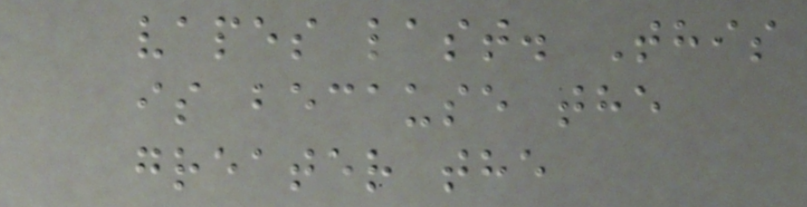vapes last. This
is because the
greater the
